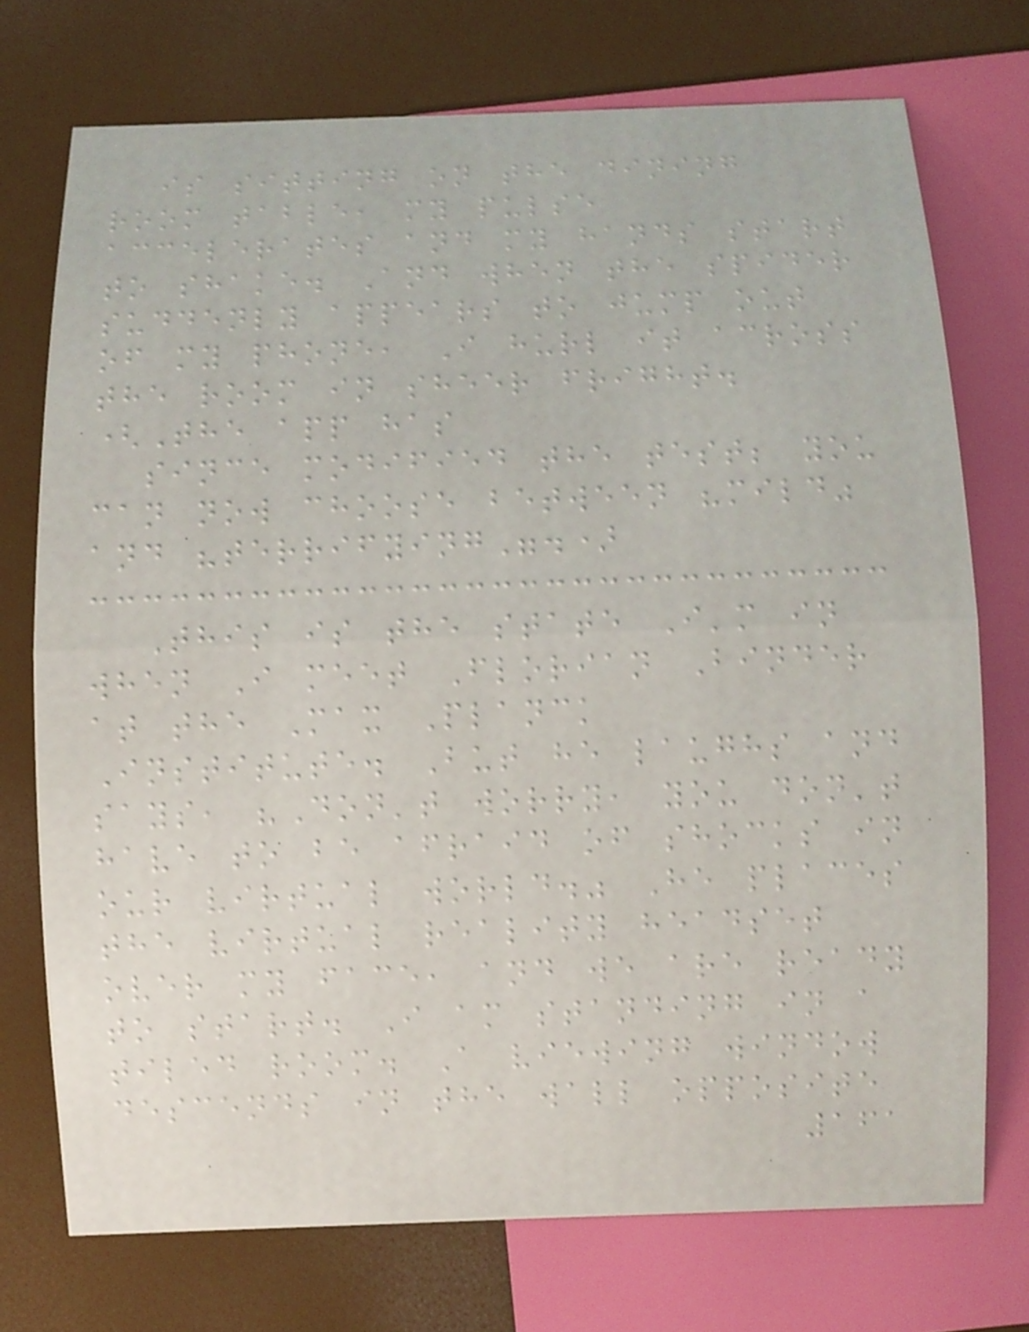is sitting on the dining
room table, my pulse
accelerates and my hands start
to shake. And when the spider
suddenly appears to jump out
of my phone, I hurl it across
the room in sheer fright.
(The app has
since modified the test; you
can now choose between "mild"
and "terrifying".)
This is the state I'm in
when I meet Florian Binder
at the Max Planck
Institute. But he laughs and
says, "Don't worry, you don't
have to be afraid of shocks in
our virtual world." He places
the virtual reality headset
over my face, and we are ready
to start. I am standing in a
tiled room. A viewing window
descends in the wall opposite
161
